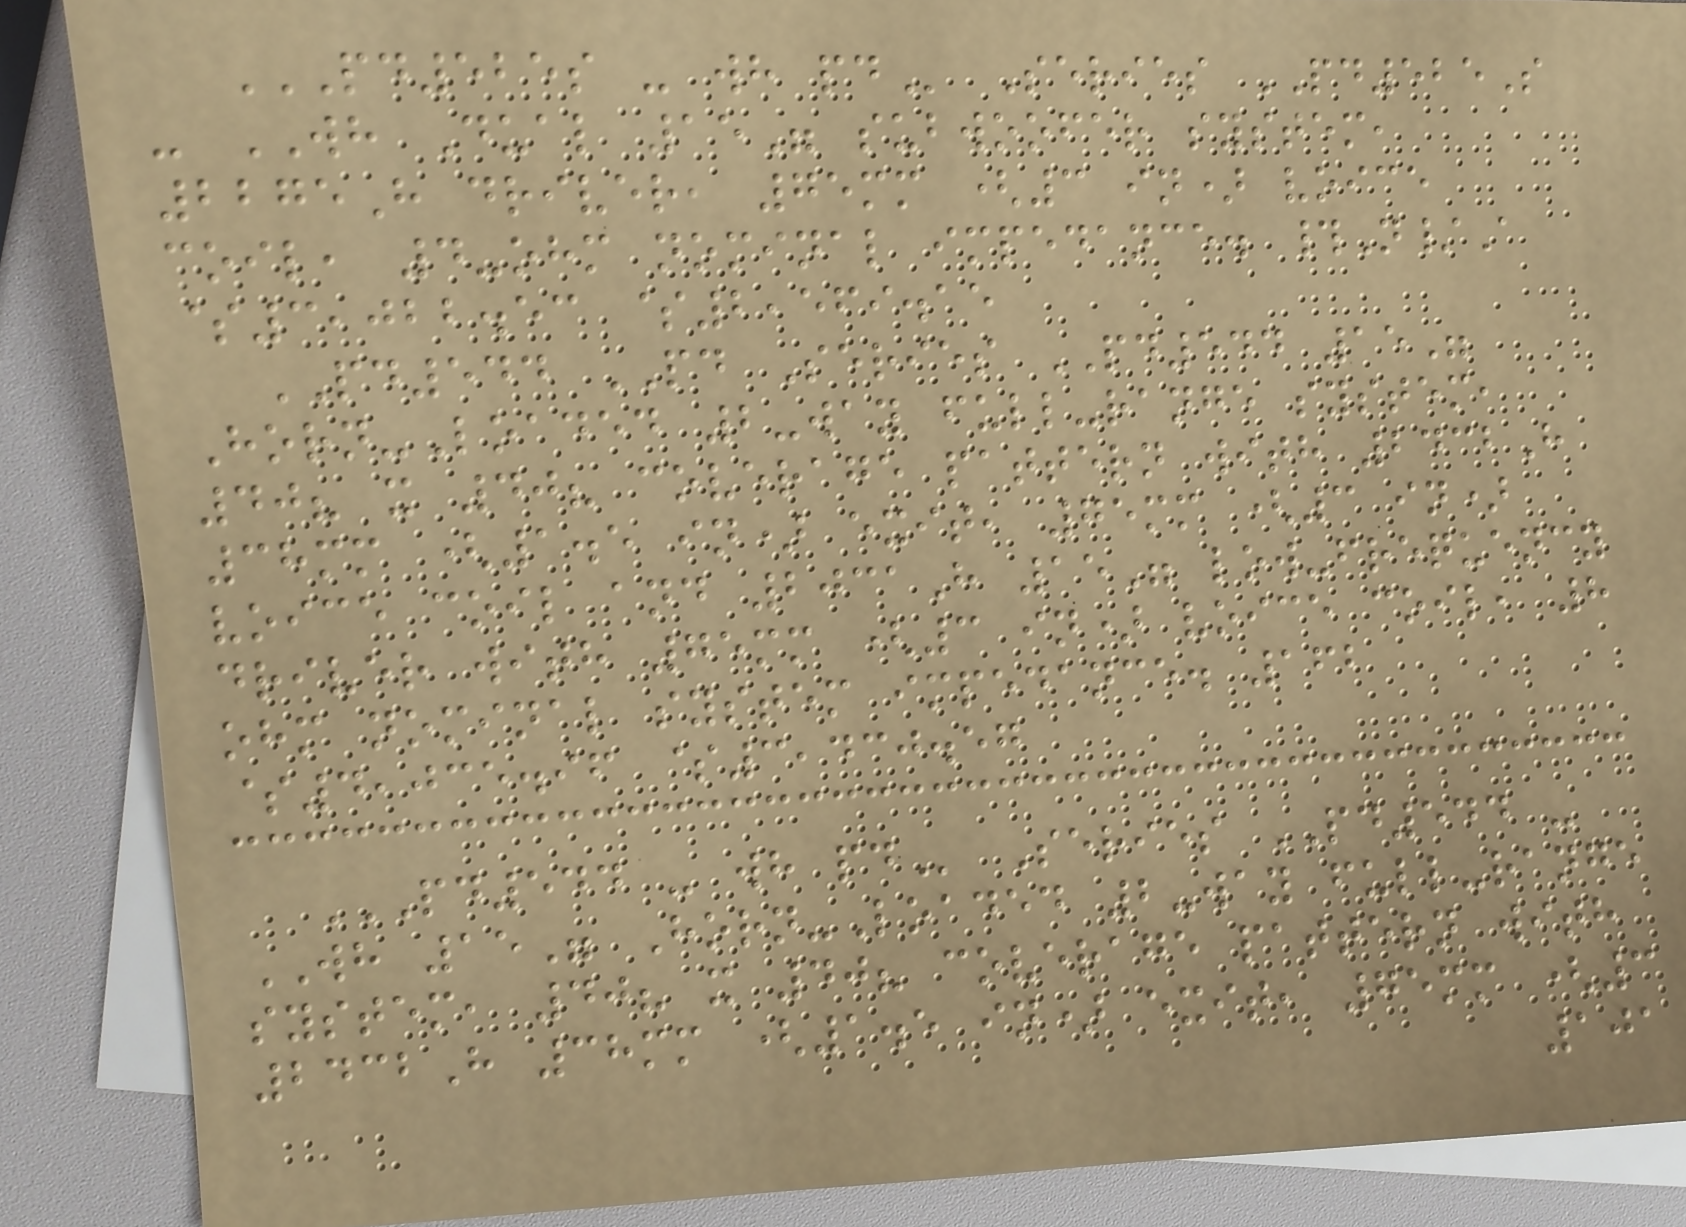PD525S - WH PD Series PD525S
- WH Dual 15" subwoofer system,
2275H driver, 75mm (3 in) voice
coil, 4-ohm nominal impedance. #N/A
$3,022.53 $2,569.15
PD544 PD Series PD544 15"
Horn-Loaded 2-way full-range system,
40? x 40? coverage pattern with 2432H
38mm (1.5 in) exit, 75mm (3 in)
voice coil and 2031H 15" low-frequency
driver with 75mm (3 in) voice coil, 8
ohm nominal system impedance. 162
$4,035.96 $3,430.57
PD544 - WH PD Series PD544 -
WH 15" Horn-Loaded 2-way full-range
system, 40? x 40? coverage pattern with
2432H 38mm (1.5 in) exit, 75mm (3
101
